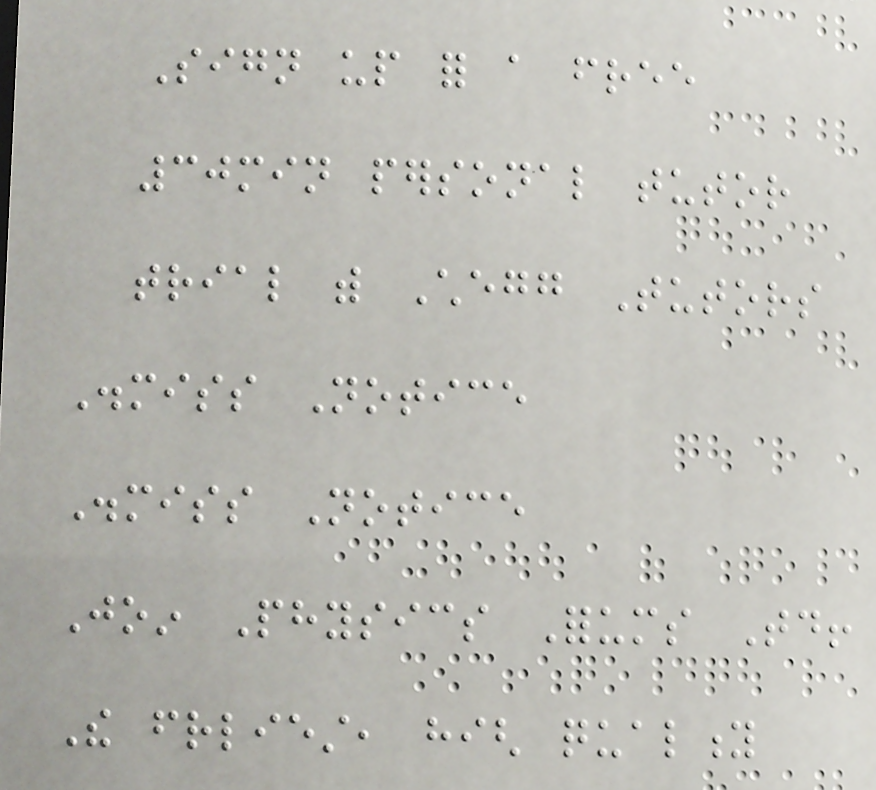Sign up for a free
30min personal tutor
trial with Chegg Tutors
Dismiss Notice
Dismiss Notice
Join Physics Forums Today!
The friendliest, high quality
